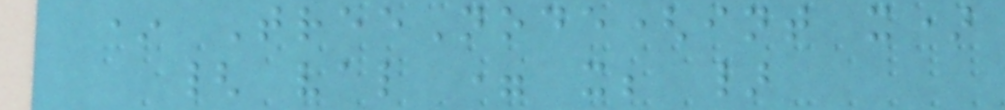* TreeNode(int x)
{ val = x; }
